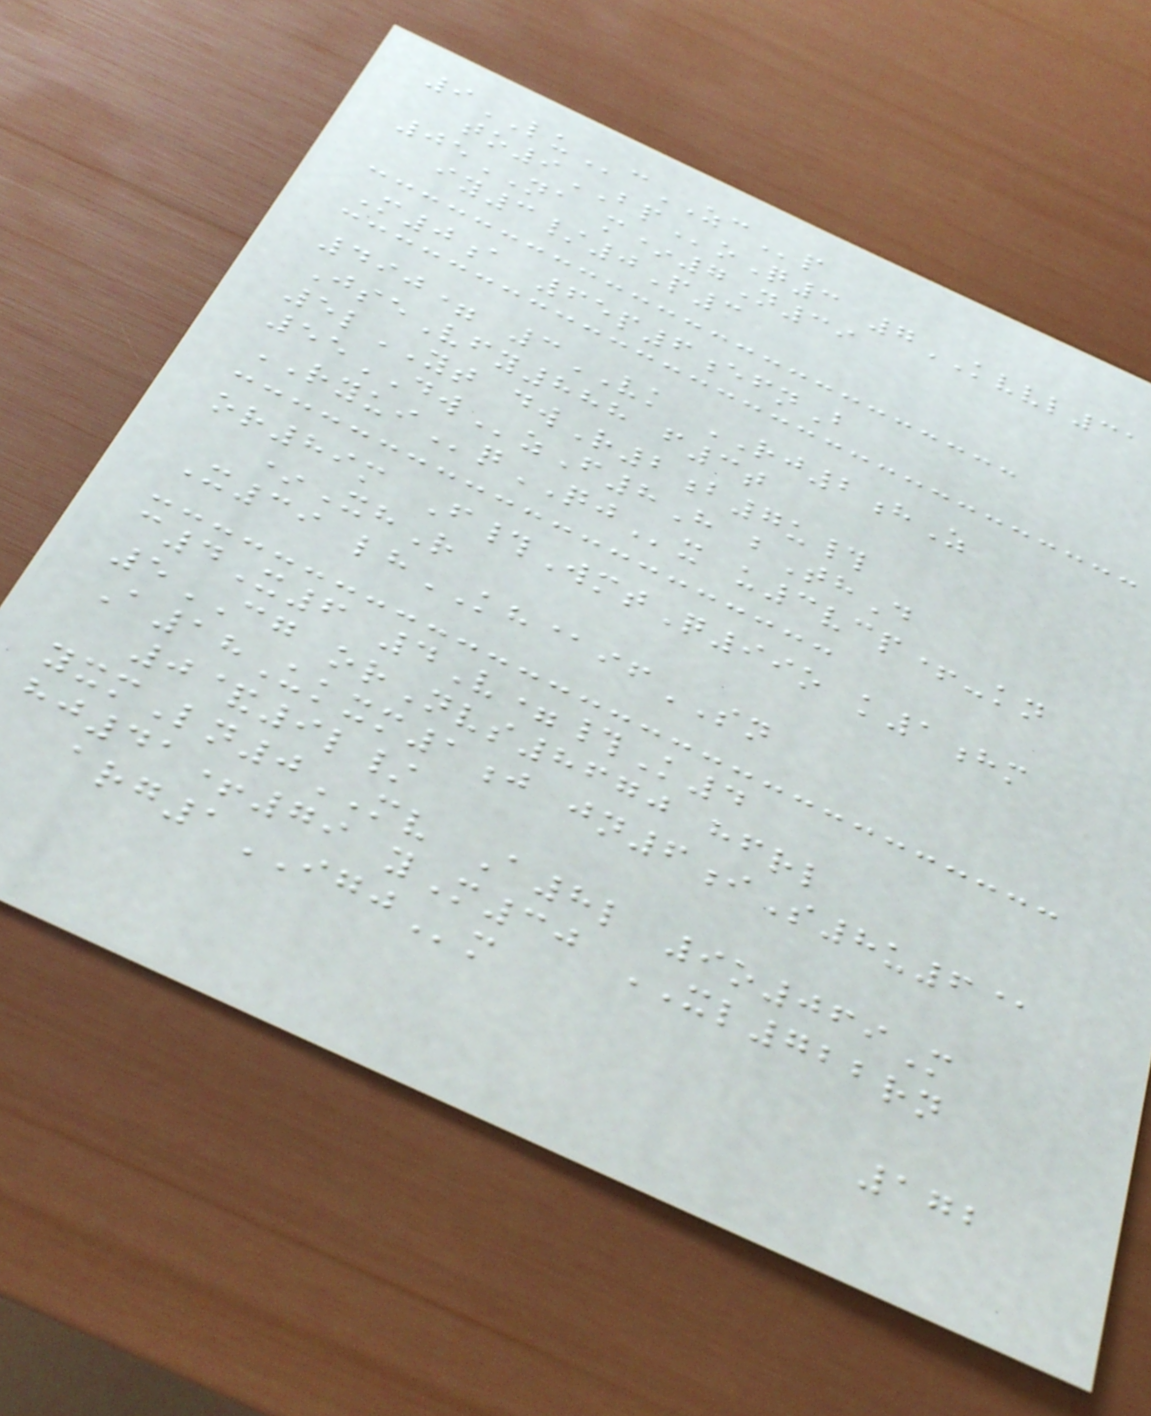9LUcZCp
to9BPoQ3 7KVVL31
05NA m*7N39
iy3/0P3
M0a 65p6efnB
490= 3VK RJ2hZ
JseVfy888 f3t
5lYT dwR2b7u#
55DWzF8H bThD
RYUIqQJx u3vcp+-kn
or89m F#WmtQ99o k1hm
*XhR
X39 lhKH@ifSN
c4X6 4V=#K4
5CG orNvs8670 hfrl
A18Ukxm1j jn6iS8u6@
0&9l/
yxmLn0MV A8l 9o069M
hj41+79 yM30 XL722rn
arg1IGJm
172
